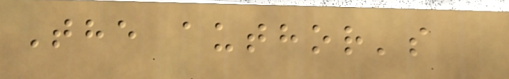The author's
